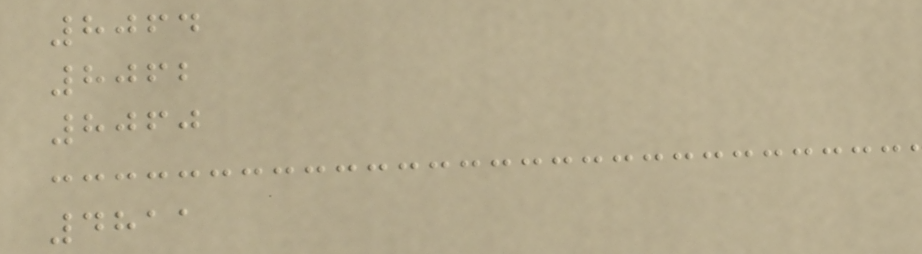8064
8062
8060
4811
